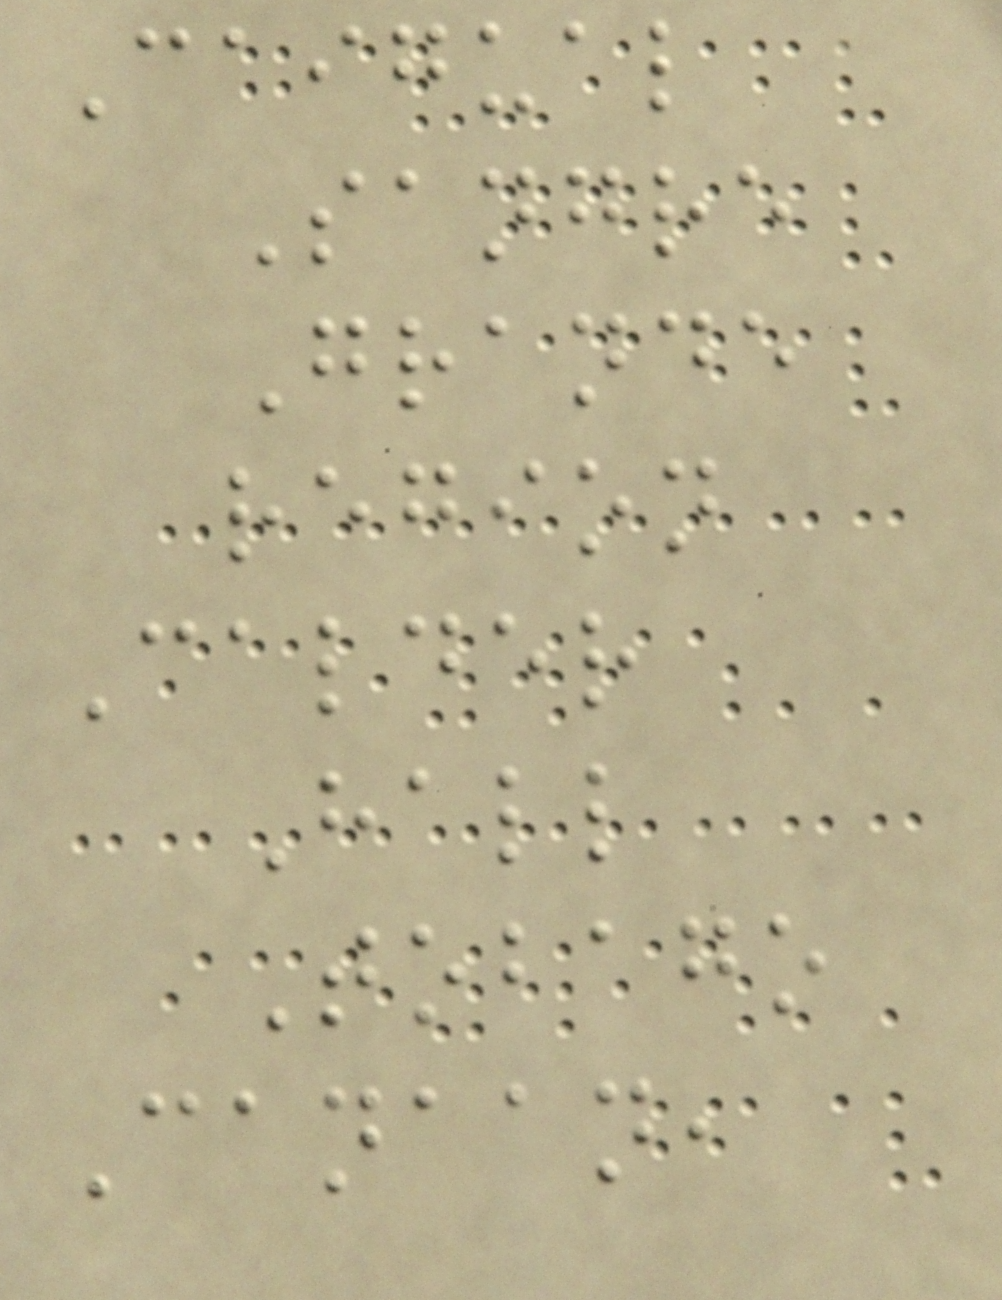Caigual
Sangre
Grande
region
Calder
Hall
Tobago
Canaan,
